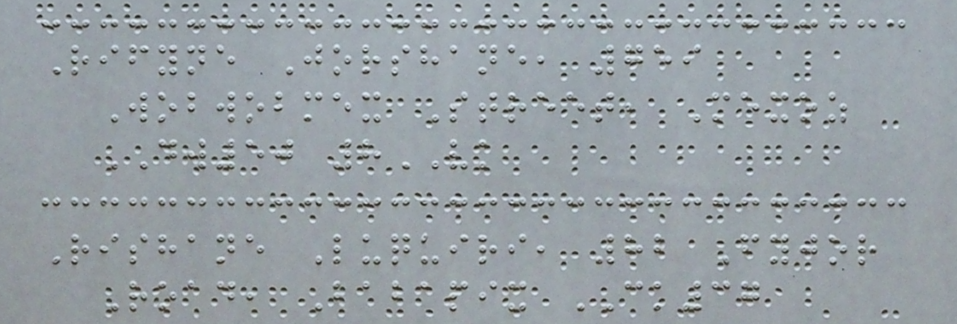Rifyne Jorshane, 759
Wobwobmex Street, Mexoz
DW50 8VK
Rishane Luquiri, 82 Fyjor
Road, Babapix CK37
